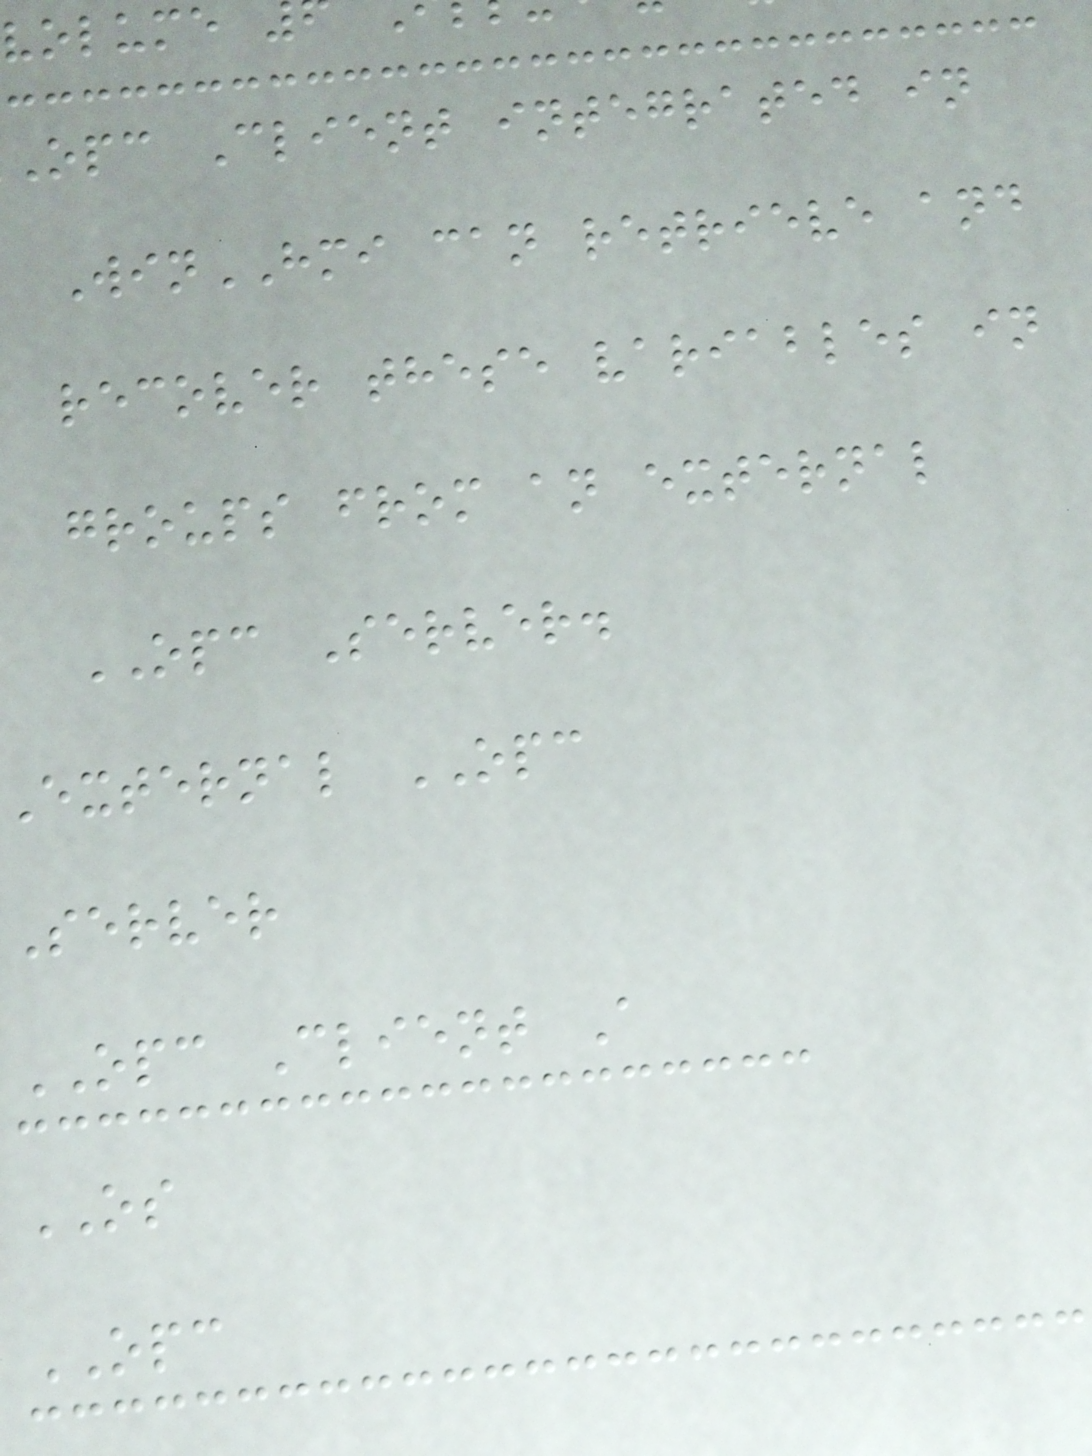opc Client integrated in
WinHMI can retrieve and
recover these variables in
groups from an external
OPC Server.
External OPC
Server
OPC Client A
OS
OPC
